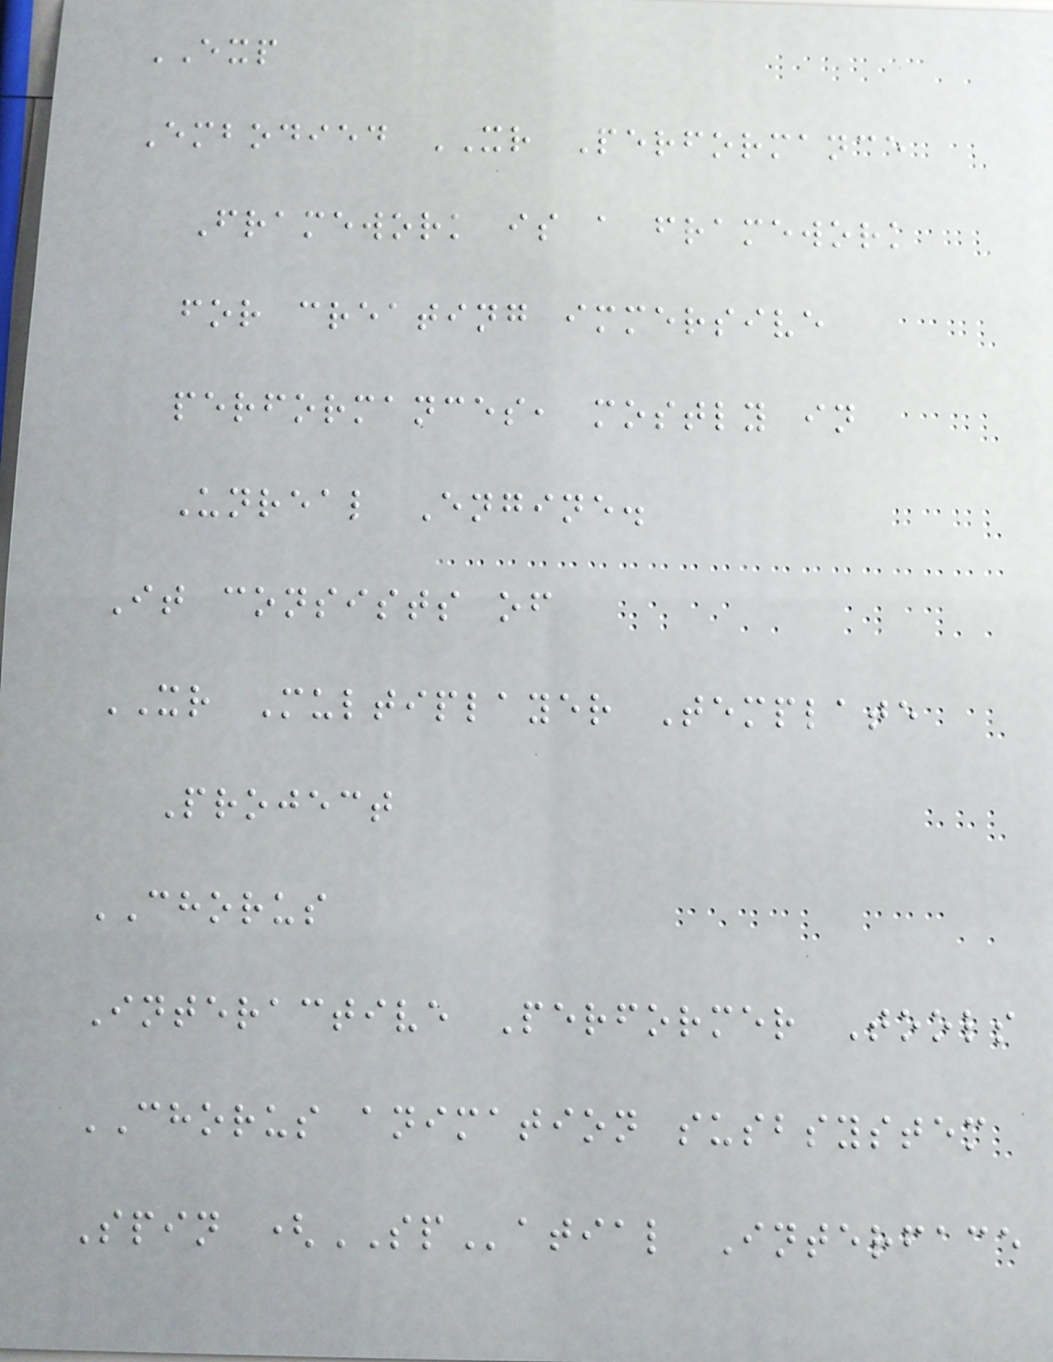EXP
Embodied XR Performance
Framework is a framework
for creating immersive
performances, mostly in
Unreal Engine.
It consists of
XR Multiplayer Template
Project
CHORUS
Interactive Performer Tools
CHORUS animation susbsystem
Spin (SPatial Interface
